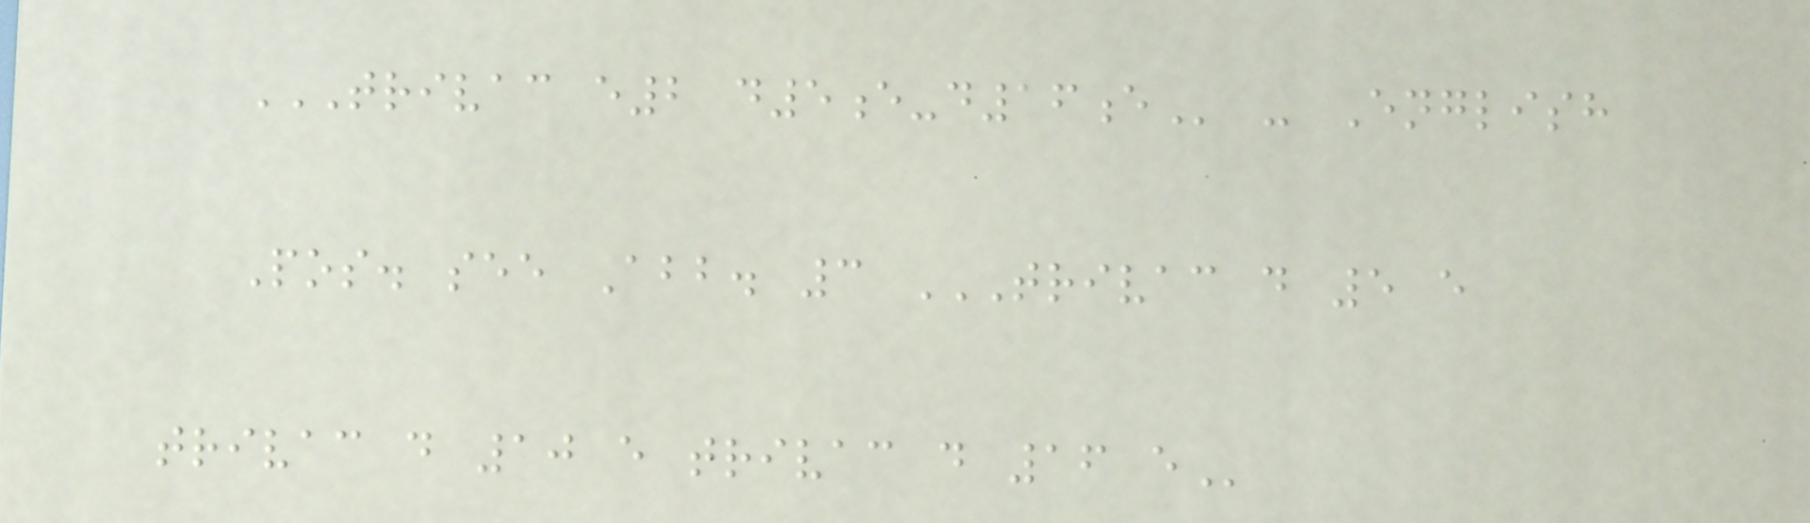TRIVAC E2 D5E-D16E - English
Pos. see Abb. 3 TRIVAC D 5 E
TRIVAC D 10 E TRIVAC D 16 E
